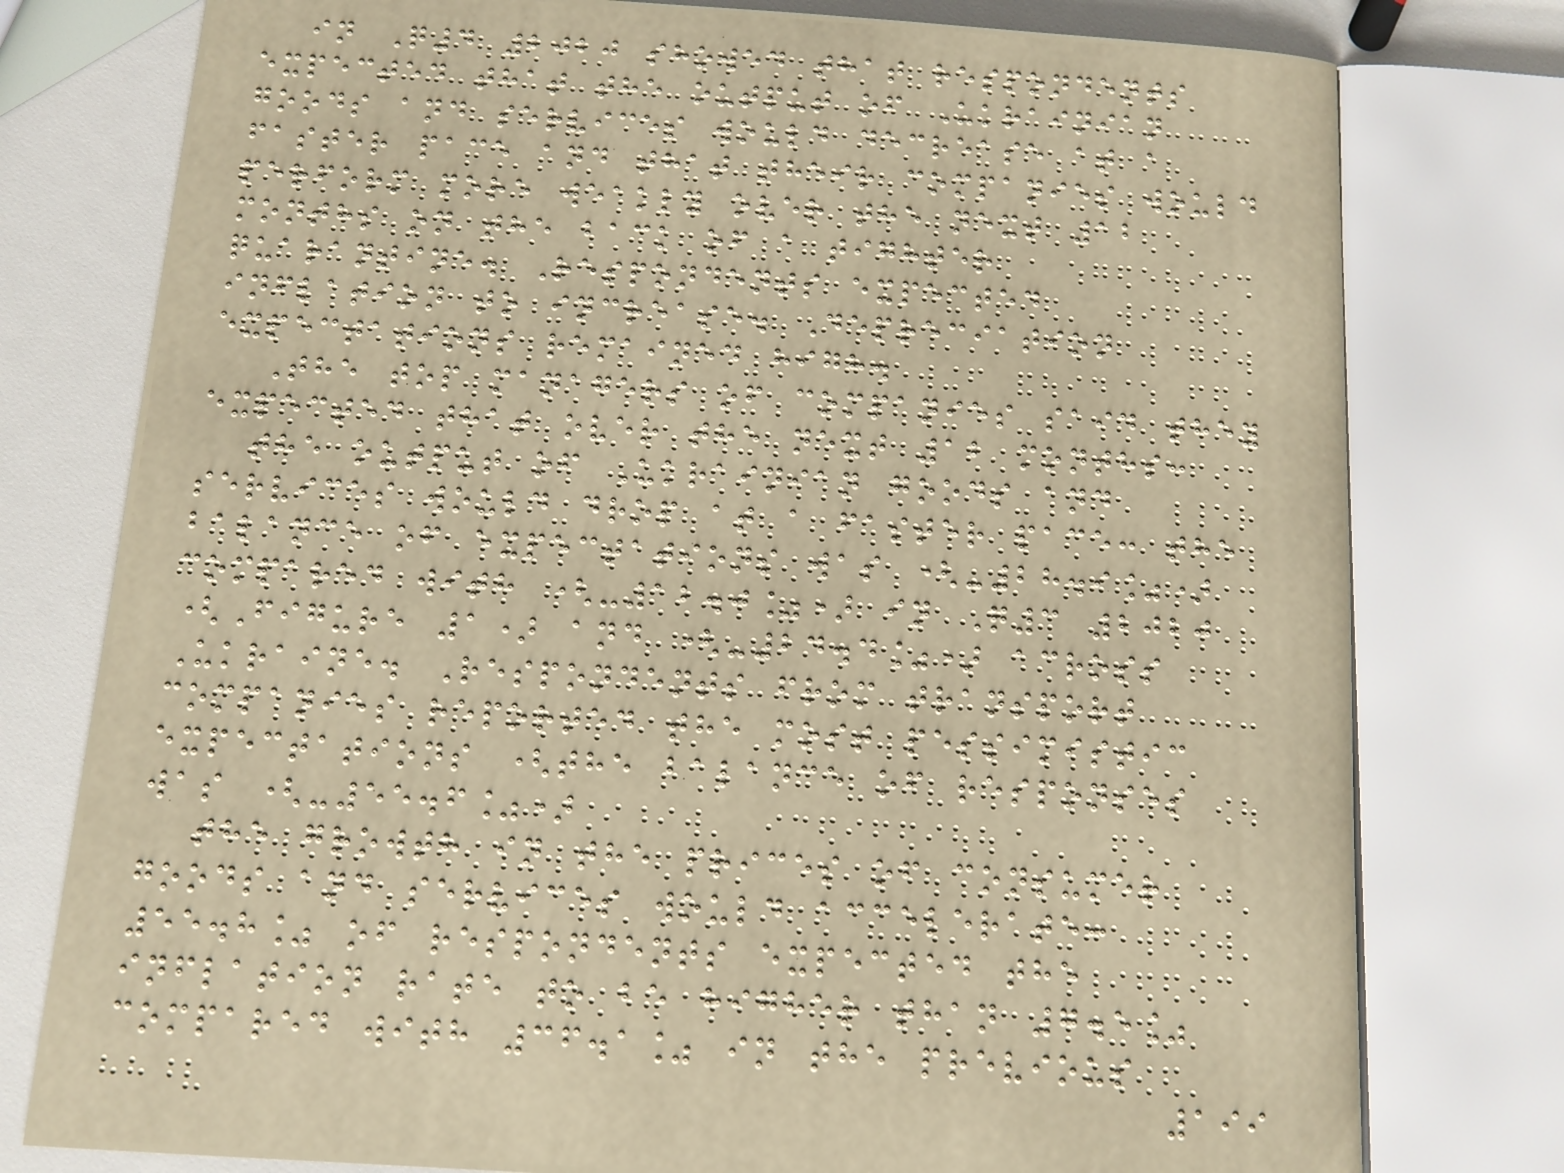in Q4 2020 showed that respondents
expected that the output of Ukrainian
goods and services would decrease at a
faster pace and that their companies would
perform more weakly over the next 12
months on the back of a tighter
quarantine. Respondents expected
inflation to increase. Depreciation
expectations remained high.
The top managers of companies said they
expected that over the next 12 months:
the output of Ukrainian goods and
services would drop at a faster pace: the
balance of expectations was (-28.9%)
compared with (-12.0%) in Q3 2020
(Figure 1) and (-24.4%) across
Ukraine. Respondents from transport
companies reported the most pessimistic
expectations (the balance of responses
was (-55.6%)
the growth in the prices of consumer
goods and services would accelerate:
55.8% of respondents expected the
inflation rate to be higher than 7.5%
compared with 36.1% in the previous
199
